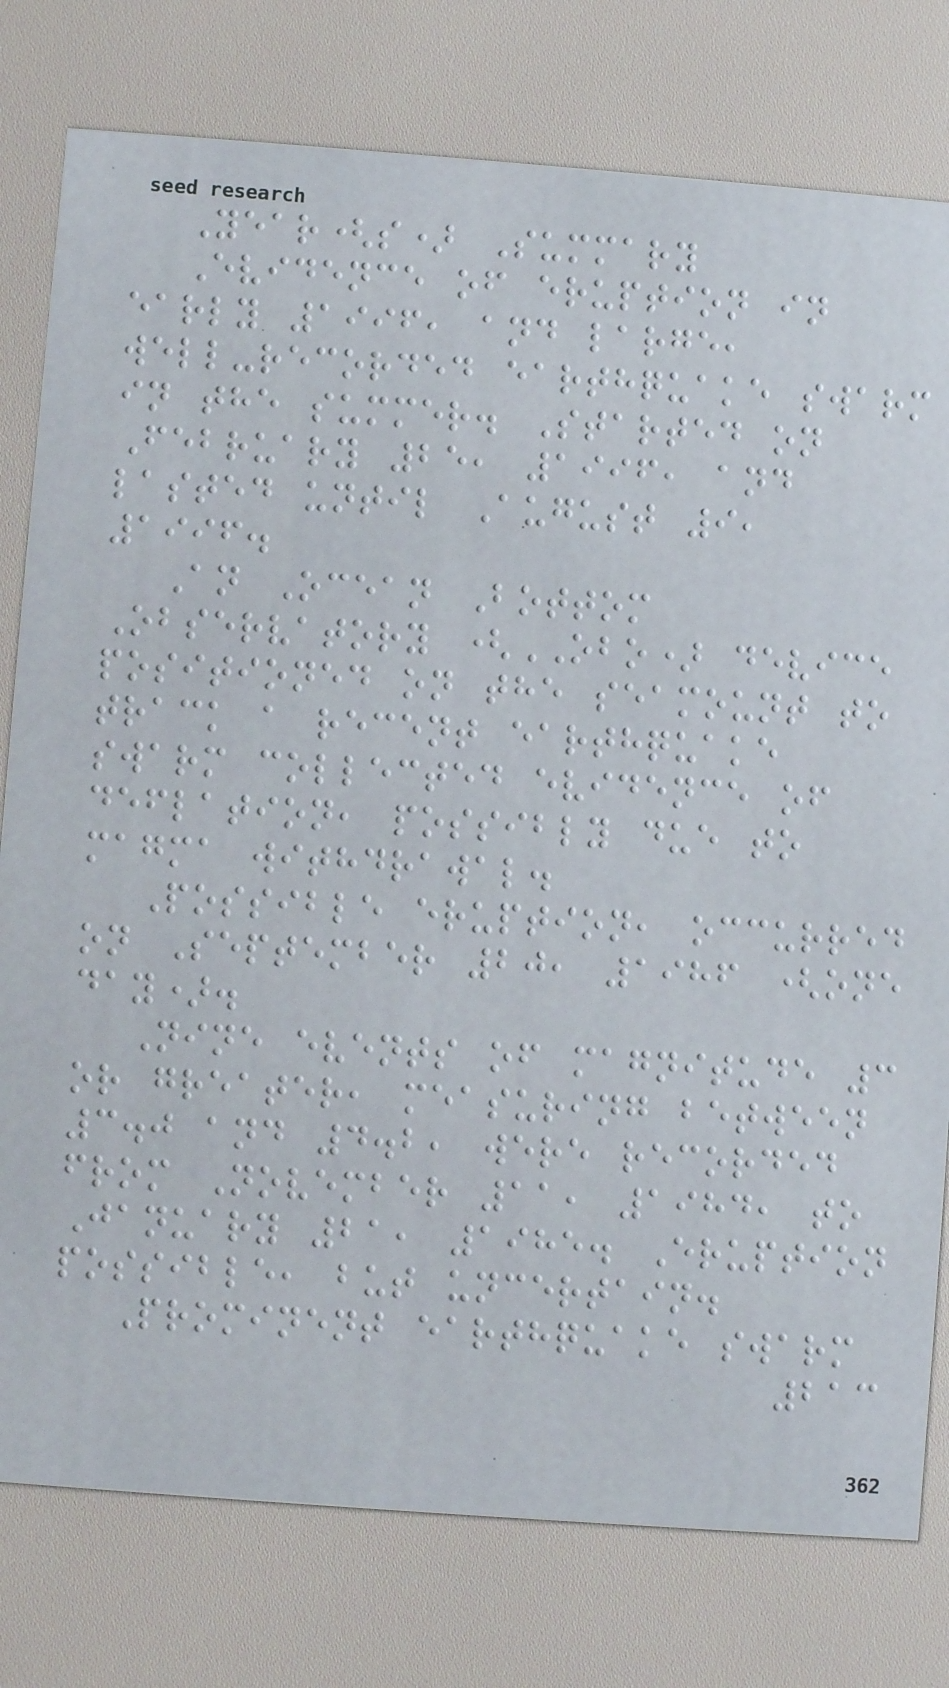Year(s) Summary
Evidence of eruption in
early 1996, and large,
well-recorded earthquake swarm
in the summer. Started on
February 25, 1996, and
lasted until August 9,
1996.
An Ocean Bottom
Observatory (OBO) device
positioned on the seamount to
track a recent earthquake
swarm collected evidence of
deflation, possibly due to
magma withdrawal.
Possible eruption, occurred
on September 20, 1986 (one
day).
Nine events of magnitude 3
or greater, measuring between
3.0 and 4.2, were recorded
from November 11, 1984, to
January 21, 1985. Eruption
possible, but uncertain.
Prominent earthquake swarm
213
